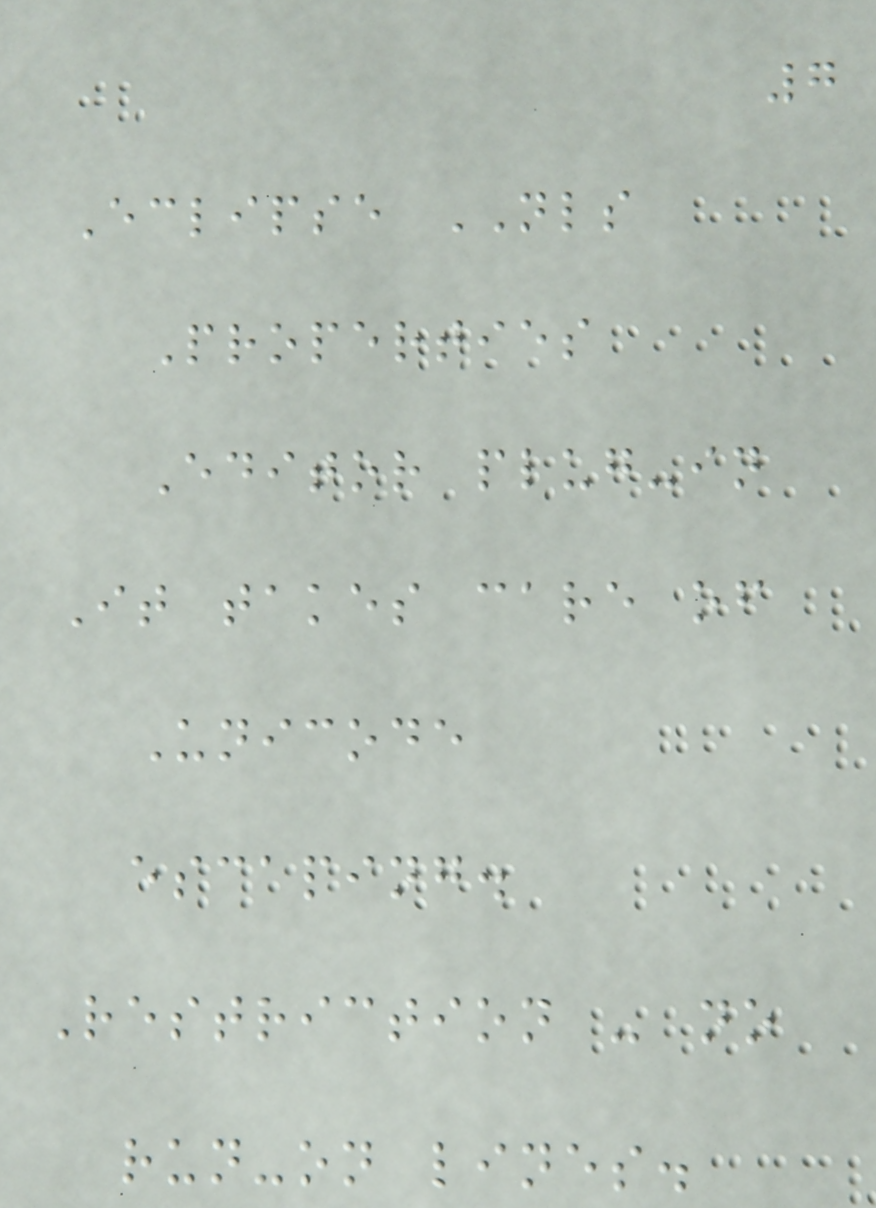7
Eclipse NLS
Properties
Editor plug-in
It takes care of
Unicode
escaping.
Restriction - no
run-on lines.
